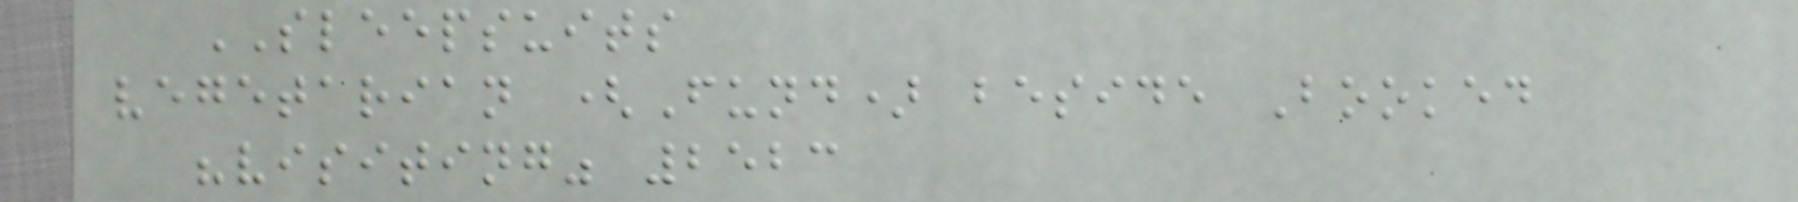SLEEPSUITS
vegetarian (Fund) beside Booked
"visiting" 2523
